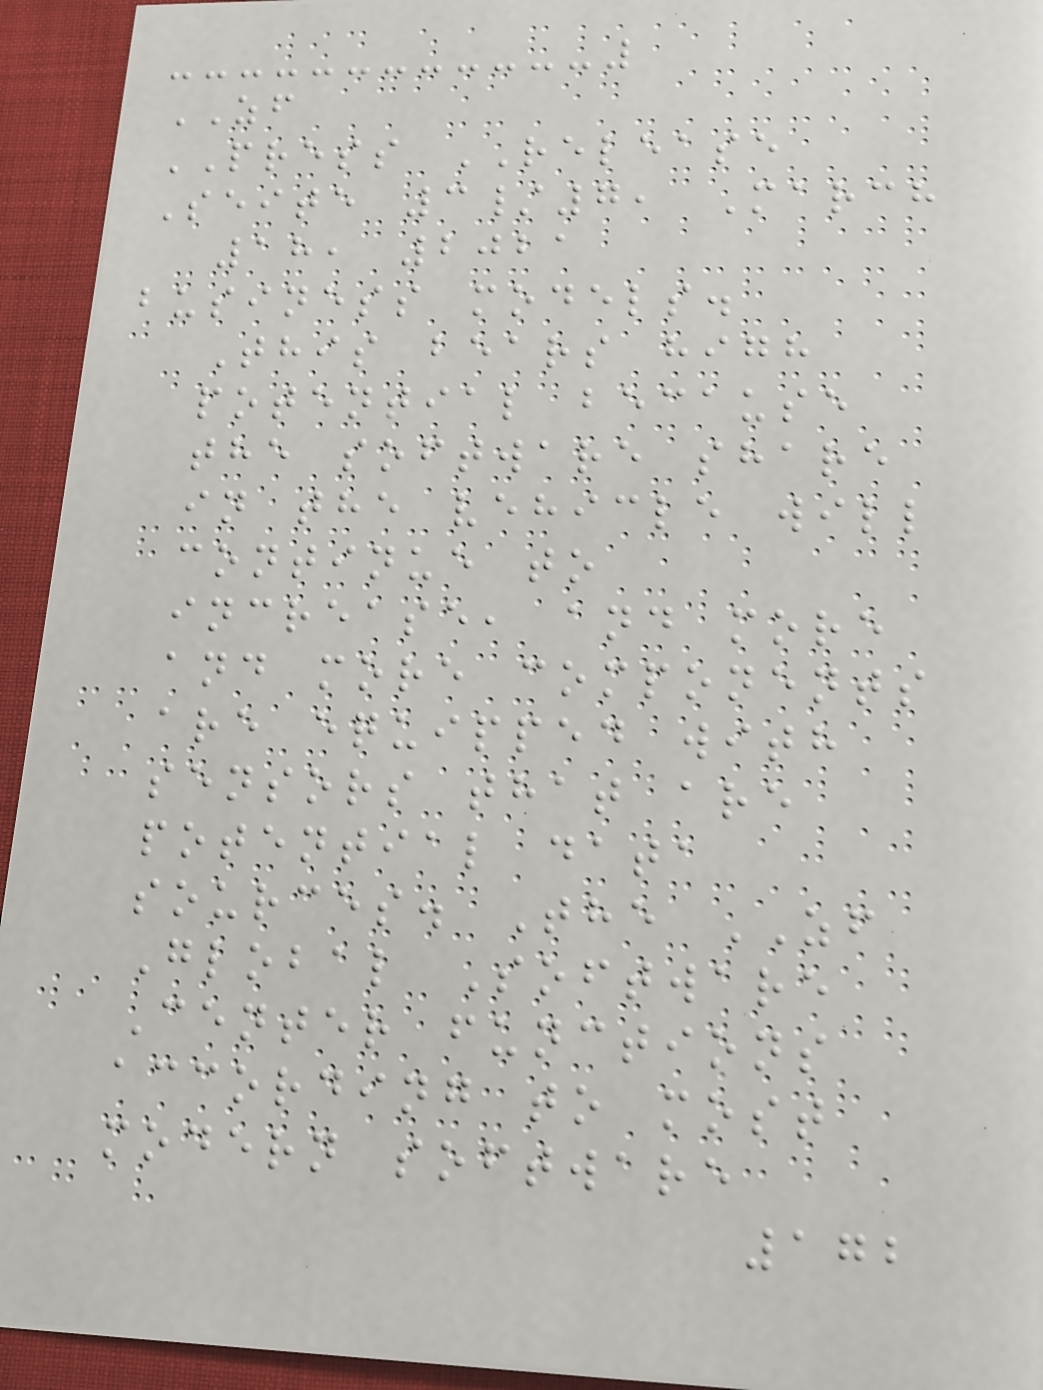ZF
PRESS RELEASE
Seite 3/7, March
18, 2021
business models.
This bears high
potential because
the software share
in the vehicle will
continue to
increase, and more
and more components
are equipped with
sensors that are
potential data
sources. The ZF
Global Software
Center functions
according to most
modern software
172
